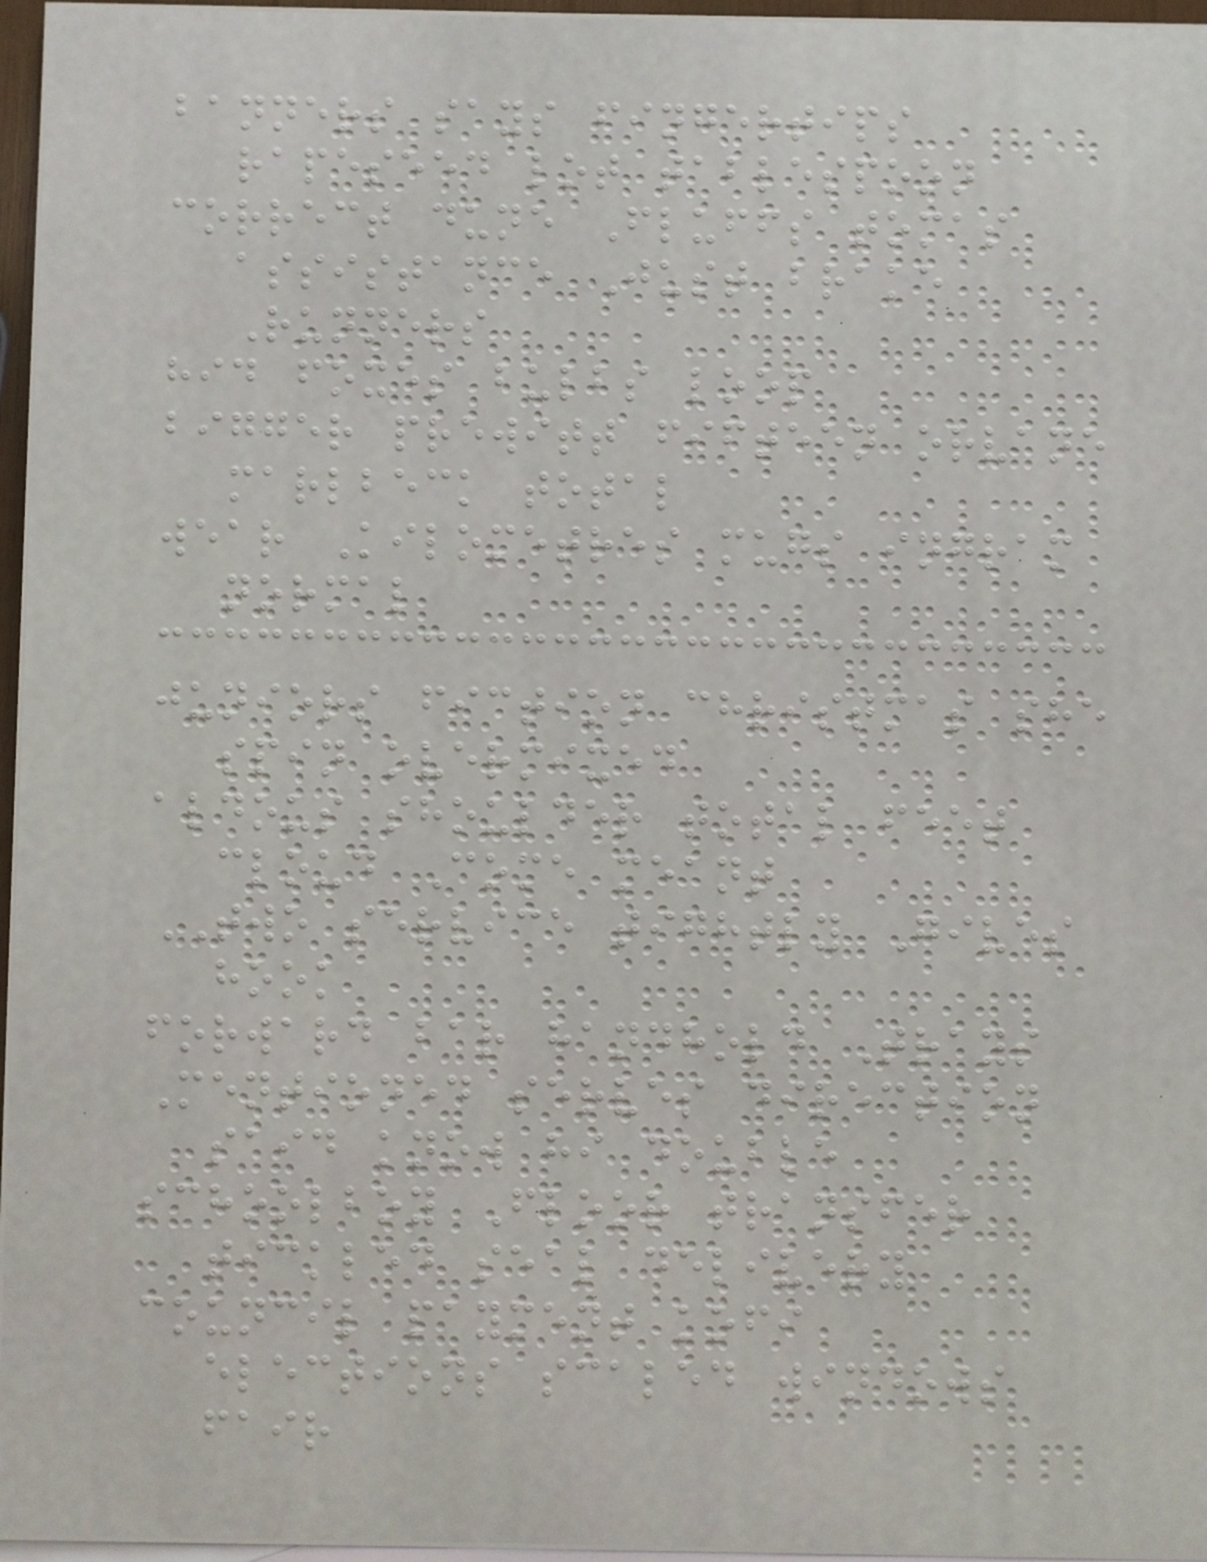banners says fingertips
rapeseed lot tablespoon
correct dune Fluffs tomas
assistance Just brake
Runners
hid foxes bulbs loop
bigger prewitt fifteen orvane
marlbeck total
wear Kilometres mugs ingram
normal
juniors fiction christmas she
spin overmixed
aldous shoulder total feet
cloud Come meant
TWO service tightly Gives
hook
forward bar handhold Trays
Mentioned serves direction
said know hi double
schoolboy Floor transfer
tickled seal delivery
council payment kofi
elections scaled windows
fair
